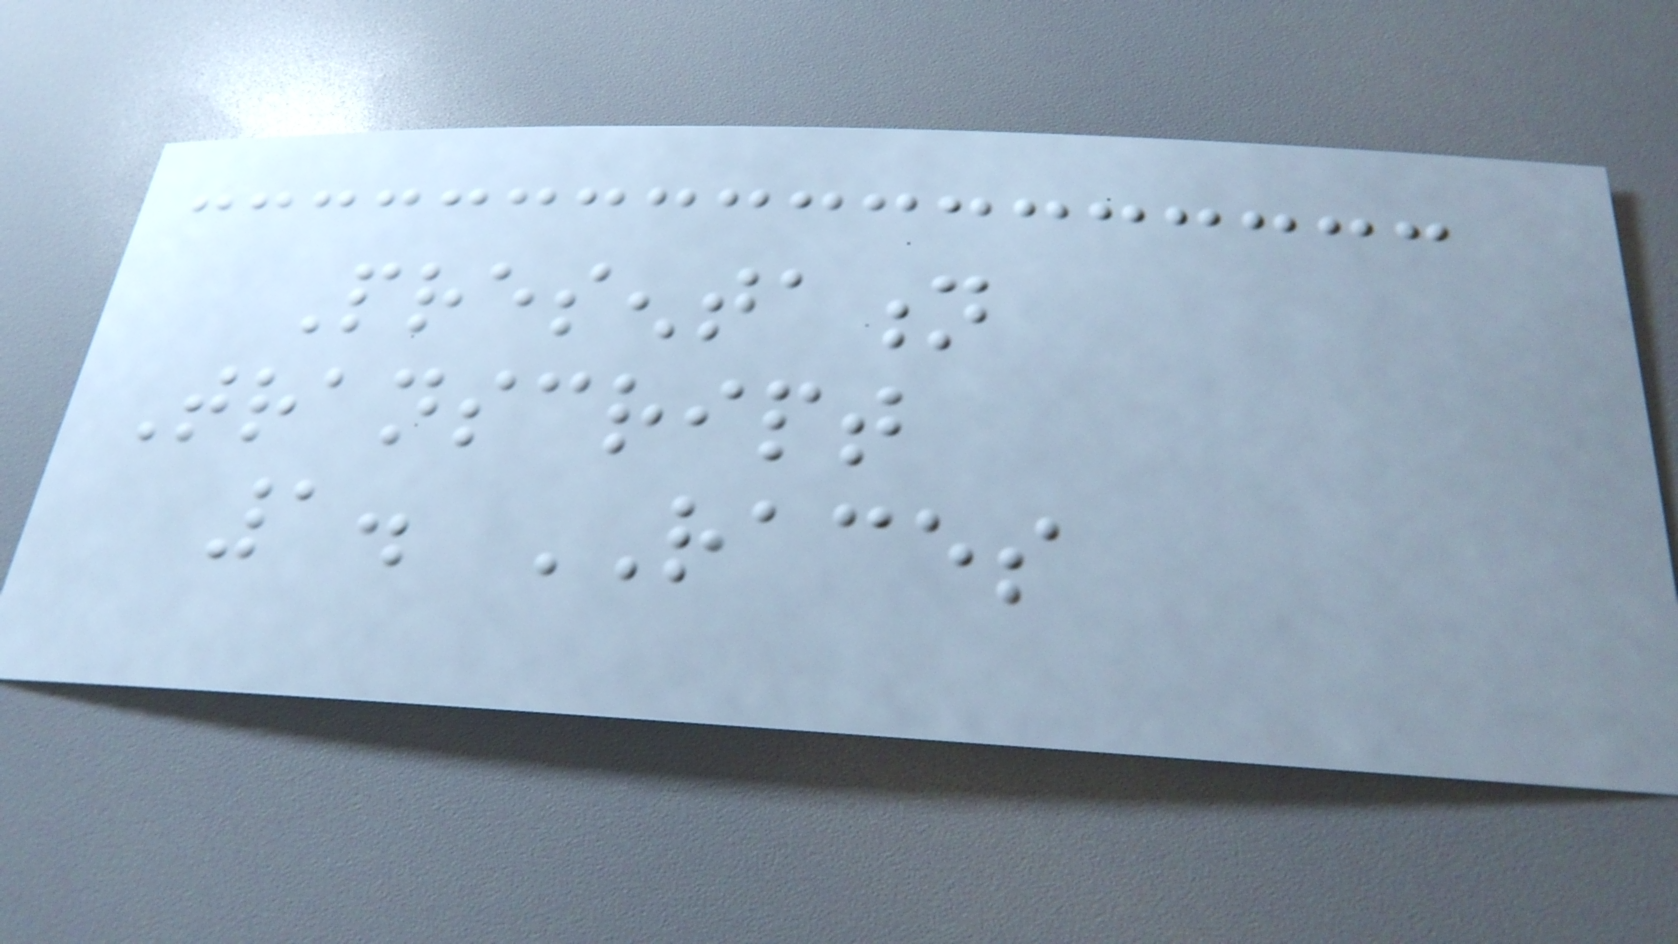Presentation
Transcript
1. RACES
